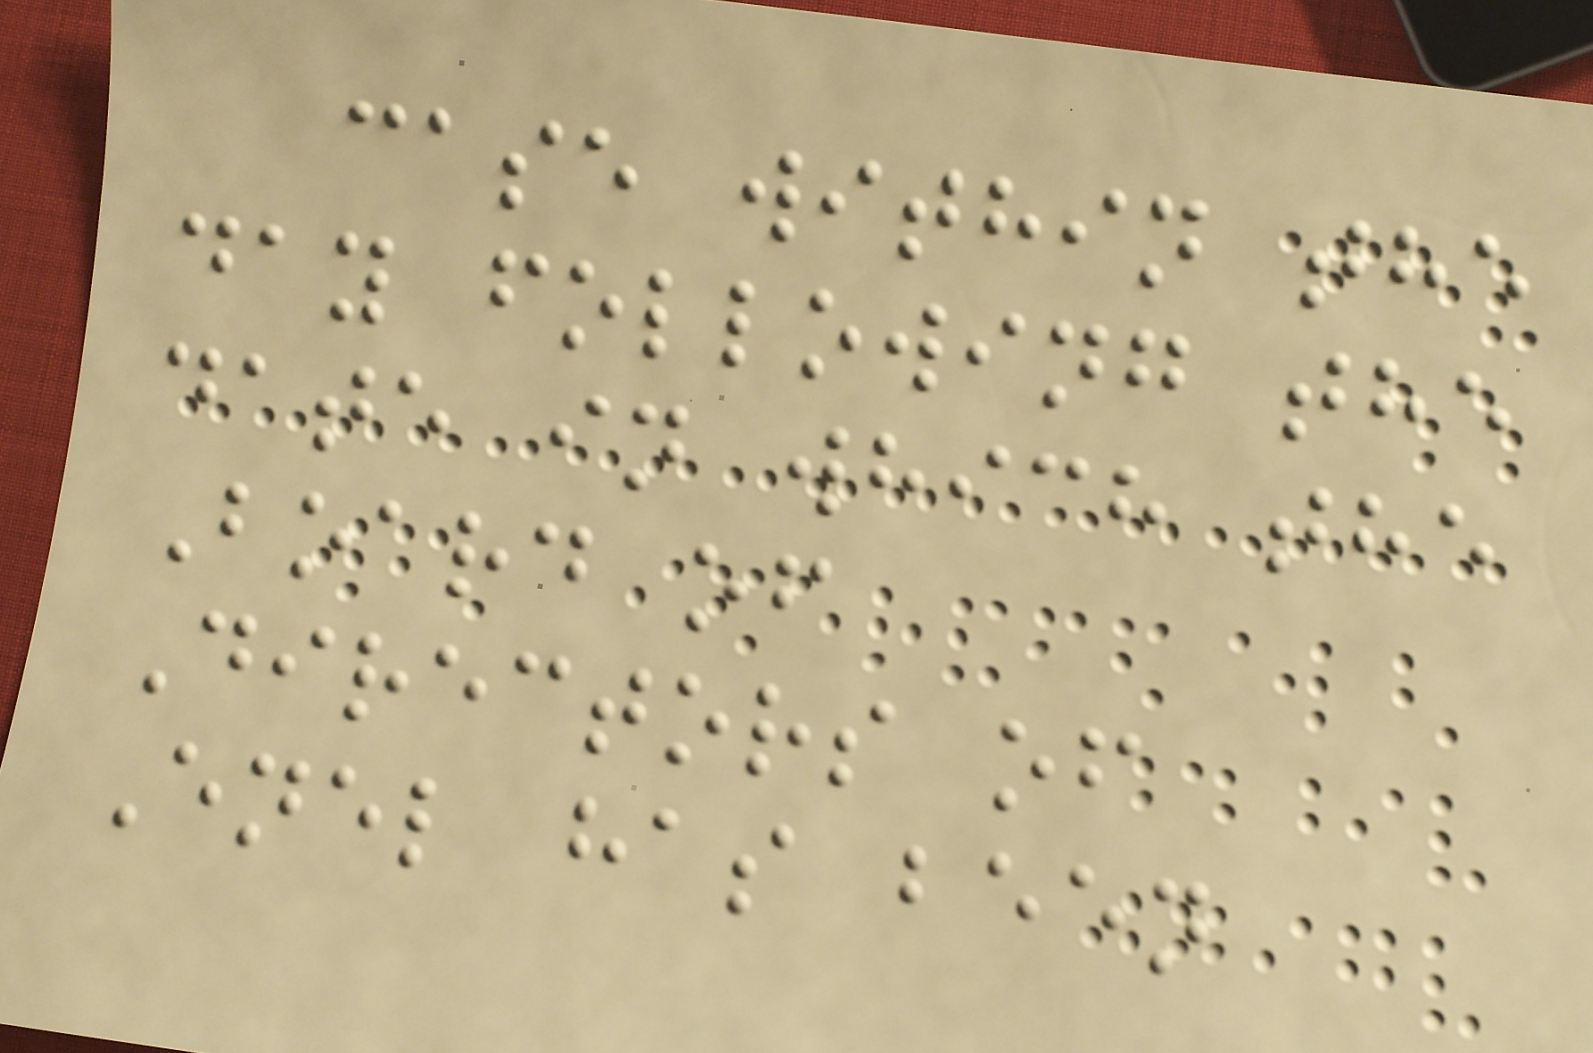case within the
day following the
date in which the
Board of
Directors of
Enel has been
